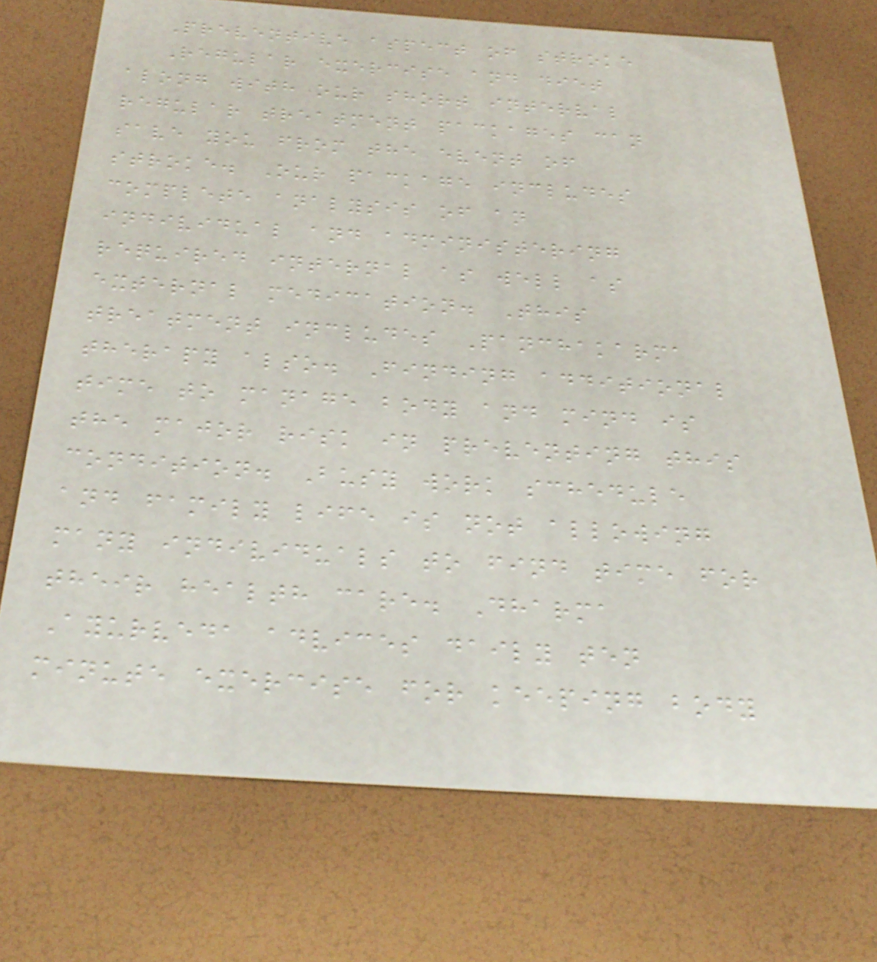Preventive aspect of stroke
Regular exercise and diet
along with our short interval
regular treatment packages can
save you from the event of
stroke. Our package includes
complete analysis of an
individual and administering
required internal as well as
external medication. This
treatment includes Panchakarma
therapy also. Finding additional
time to manage body and mind is
the major risk in preventing this
condition. Busy work schedule
and family life is not allowing
many individuals to find time for
their health care. Dharma
Ayurveda advices daily ten
minute exercise for keeping body
